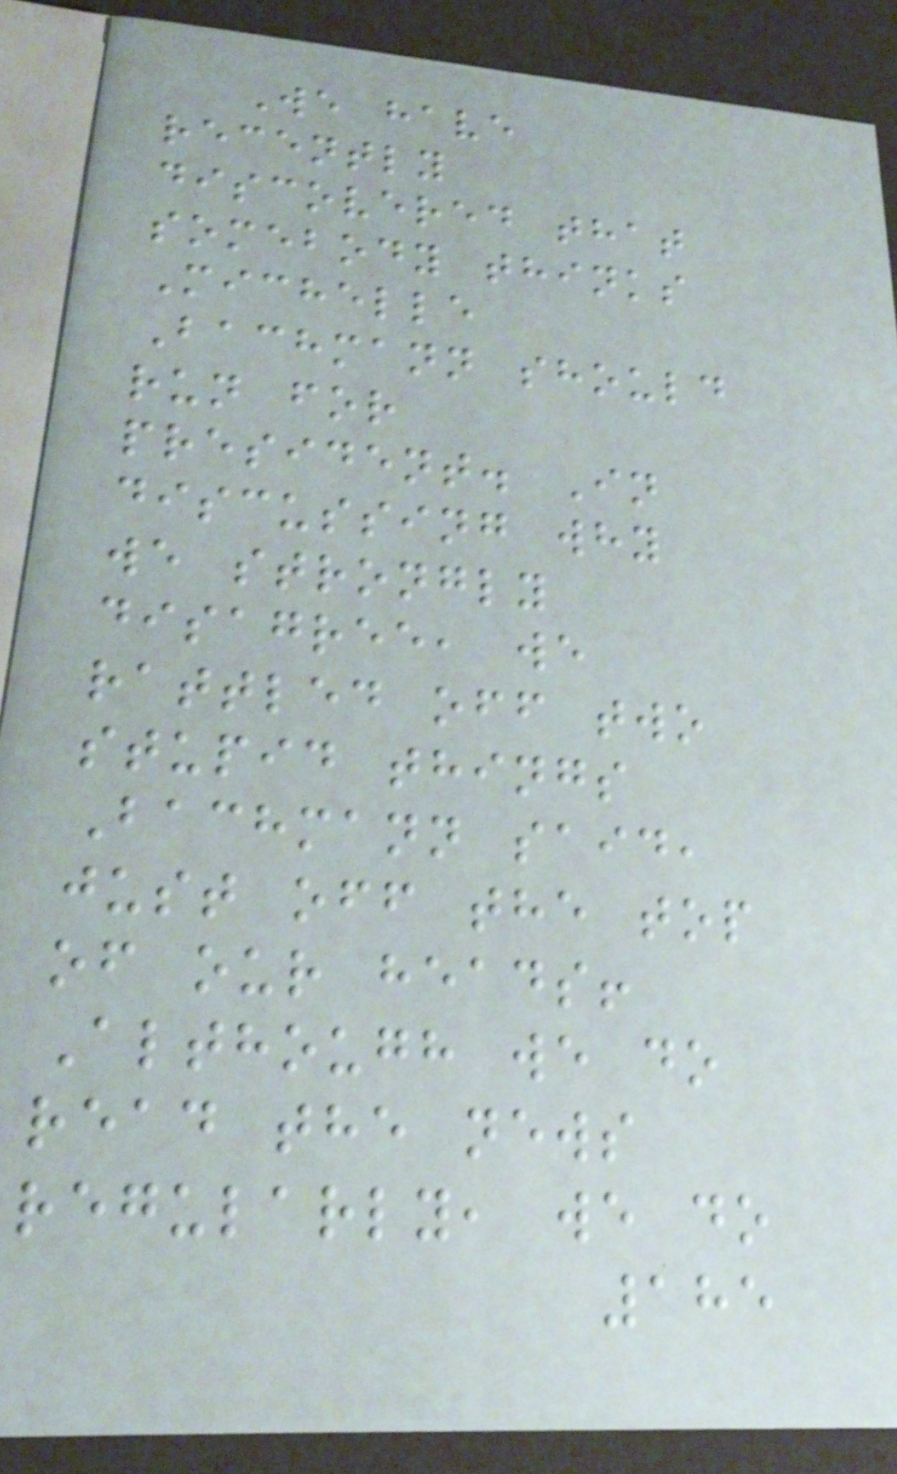We have
recently
discovered that
somebody thinks
Michelle
Bachmann should
run for
president. In
discussing why
we strongly
disagree, we
rattled off two
stupid things
Bachmann said,
just off the top
of our heads!
Although we do
read the news
regularly, we do
185
